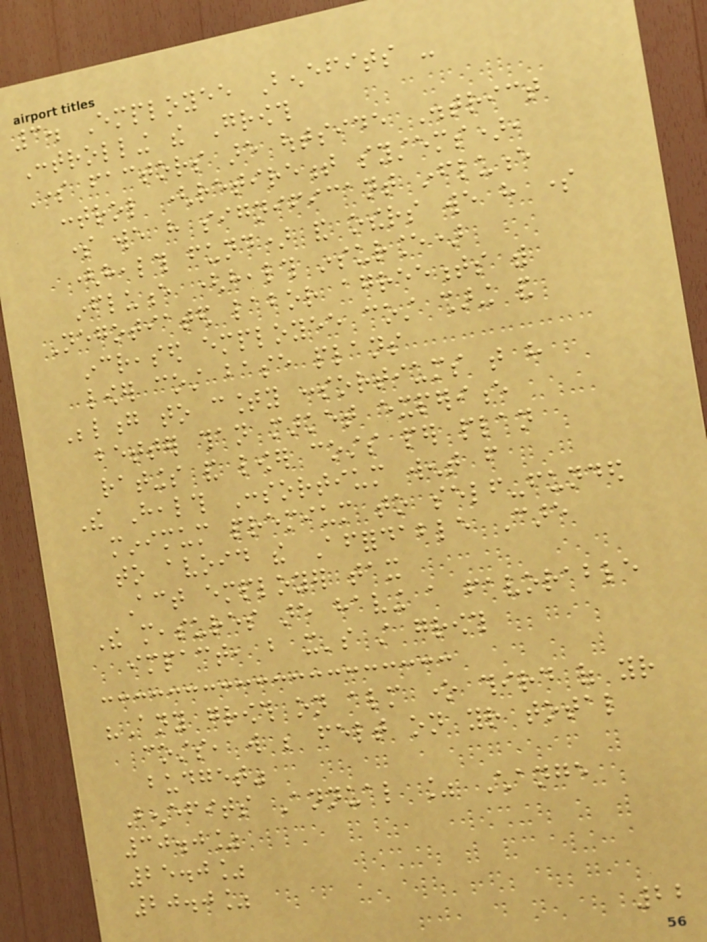3. Employee Benefits -
Controlling the Growth
Some factors are outside District
control (retirement systems),
some we have significant influence
(health fund) and others we have some
influence (health insurance)
Negotiated labor agreements with
increased employee cost sharing and
lower cost base plans
Belong to county consortiums that have
better than market experience
ratings and lower costs per plan
The Health Consortium went from
minimum premium to self-funded
to avoid the Affordable Care
Act employer tax
The measures are having a favorable
impact, but it's still growth
"Any growth on almost one third of your
costs, will be felt on your total
budget"
Benefits Annual % Change
30.0%
25.0%
20.0%
22
